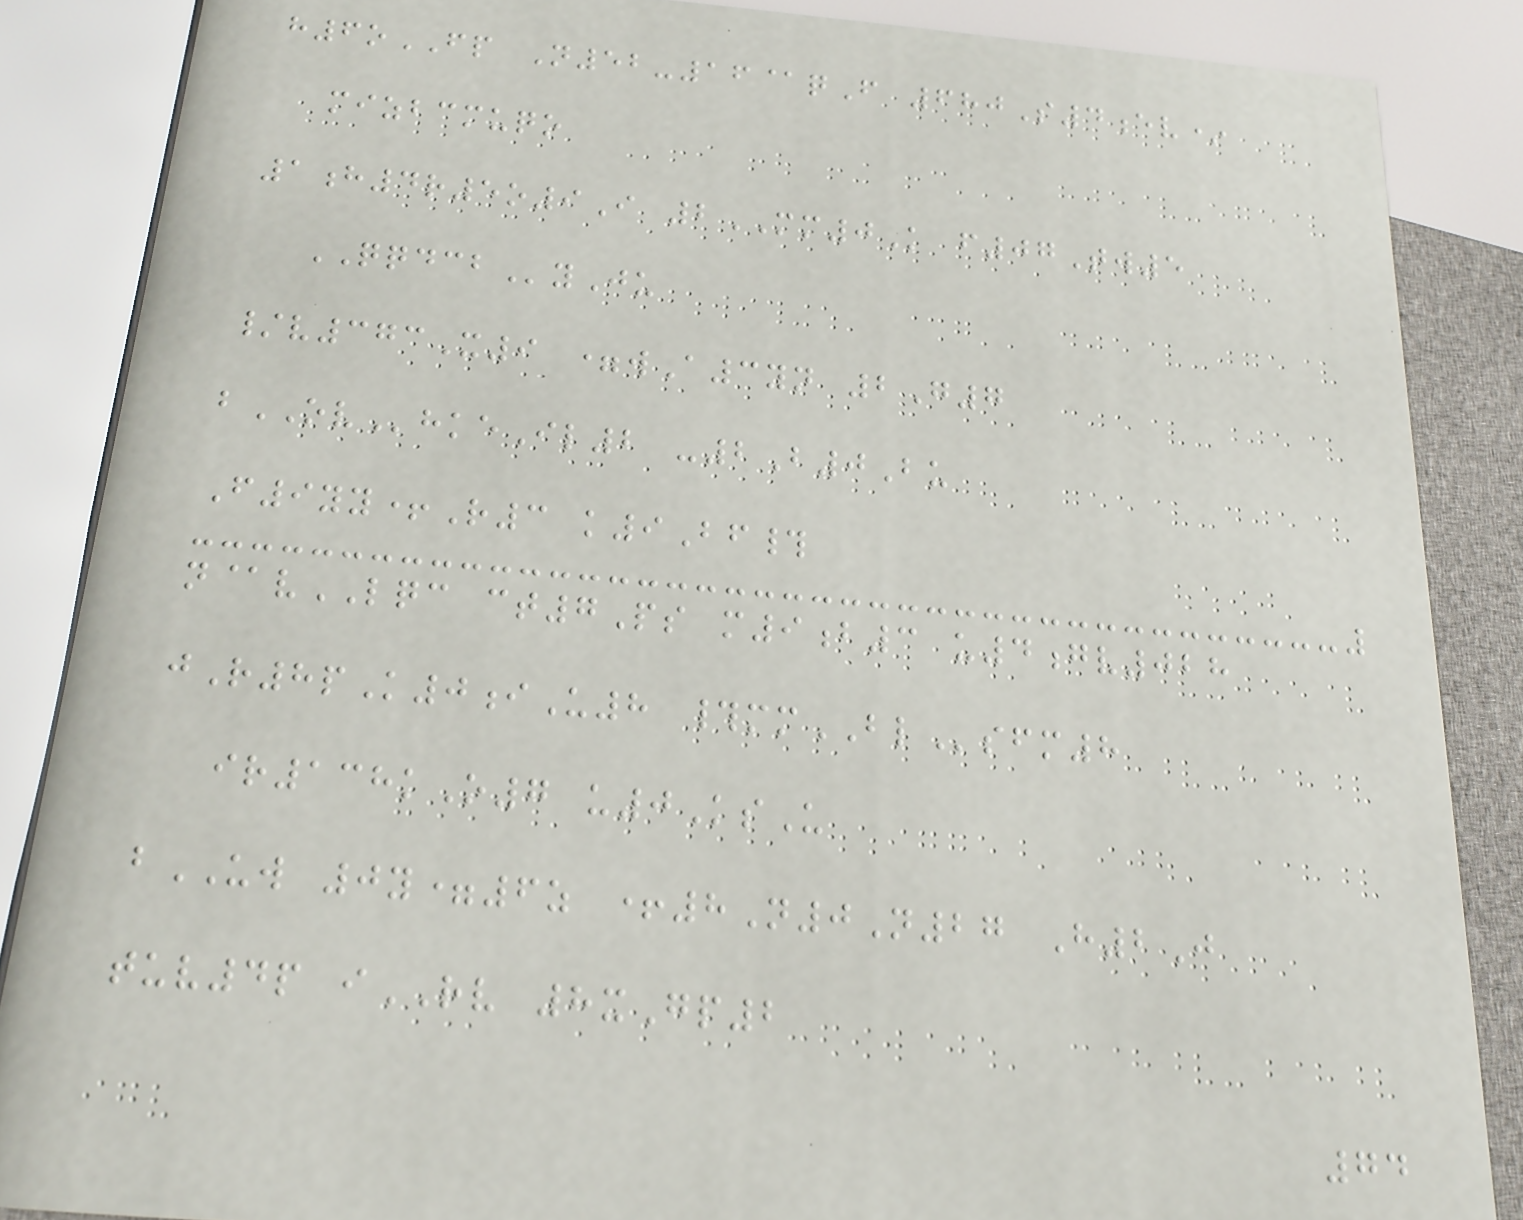h6oFP N52-16@qF 680S4ev*
mizbcmuqo
1h4r5o9I 2MM0K f07Tw5
QQDCByJu
/v373X9 =wA3yn 2G7
bOVhkeIl2 -2B0Bu
F9yy+R3 k9Bf#
n@vLQC ct7Ps m9b3 u4gv028
jR8pK0iU8 #mmBLsfm8
ir138kO7 u0KsU
bUW 0y=6z +8N0N27 H2J
tuv4p iRV 8xGp2
74
